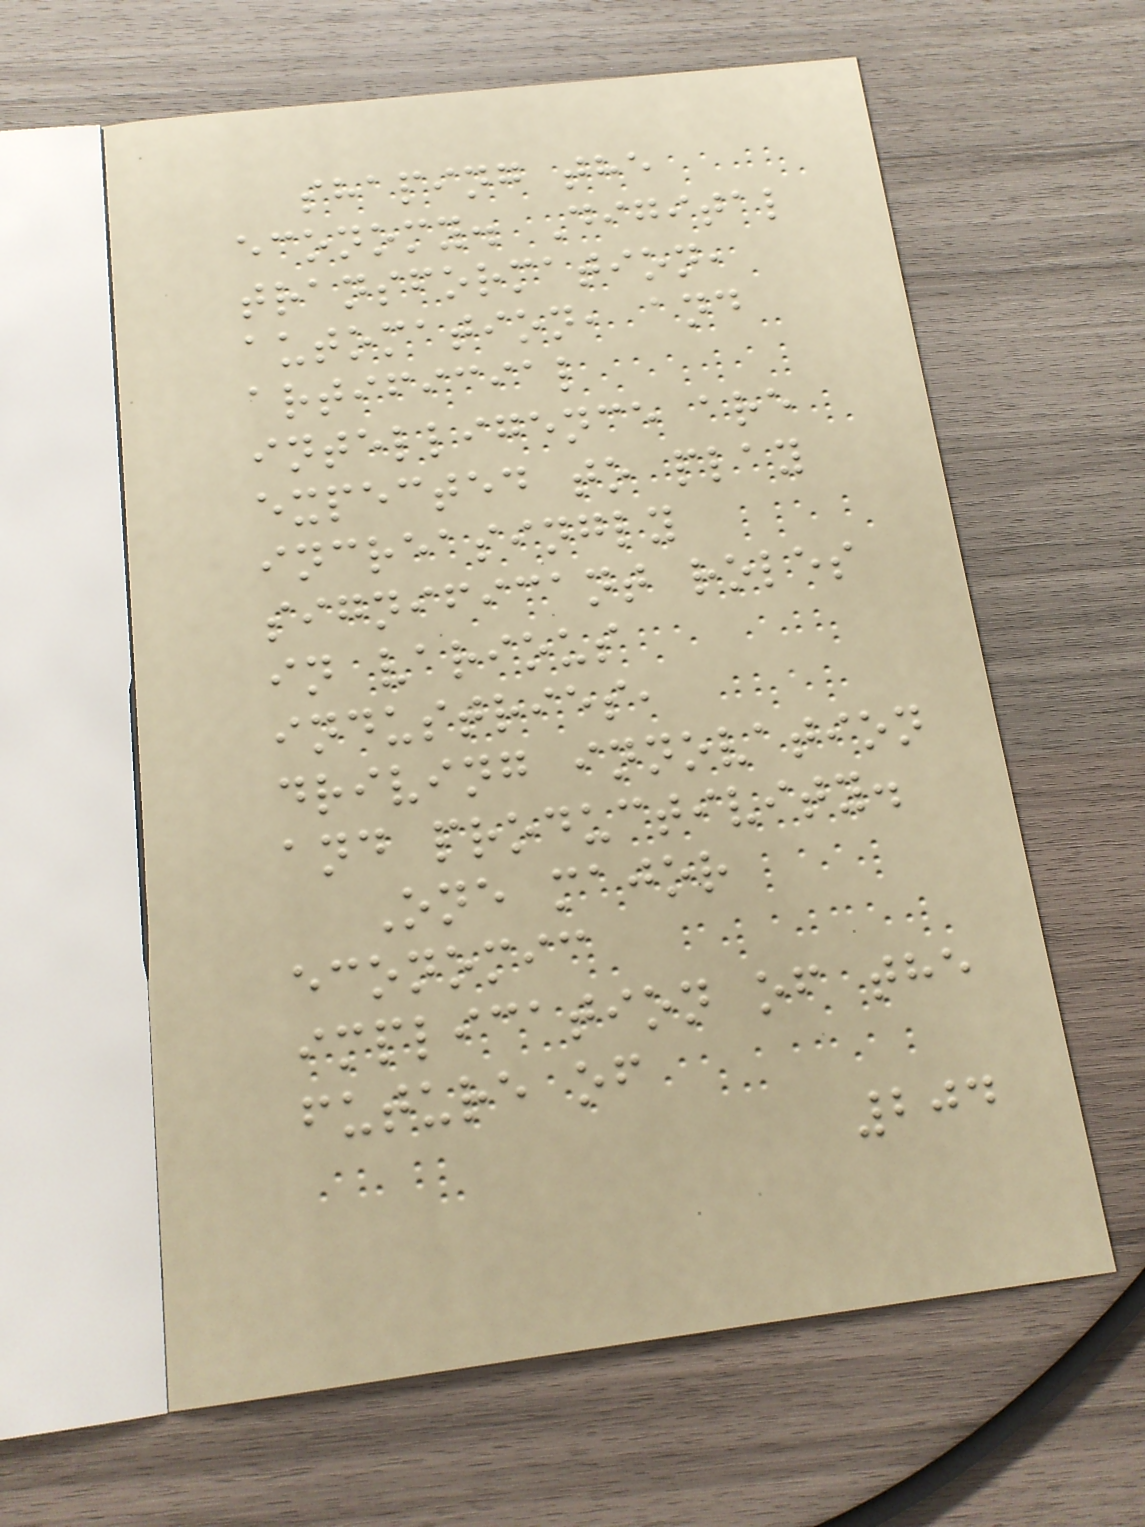shaping the
economy. Digital
transformation,
automation, and
artificial
intelligence are
expected to play
increasingly
significant roles
in various
industries,
driving innovation
and productivity.
One major
economic
implication of the
future of
204
